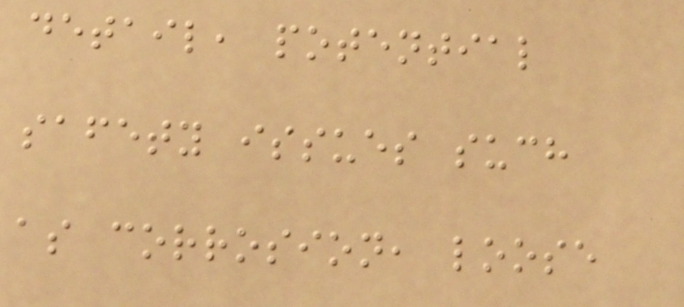detail, potential
safety issues such
as corrosion, loose
